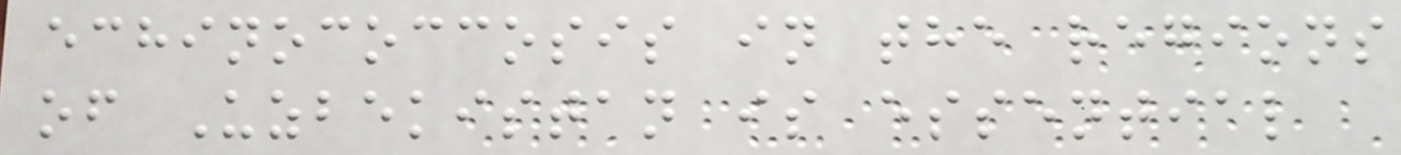echinococcosis in the regions
of Uzbekistan is essential
